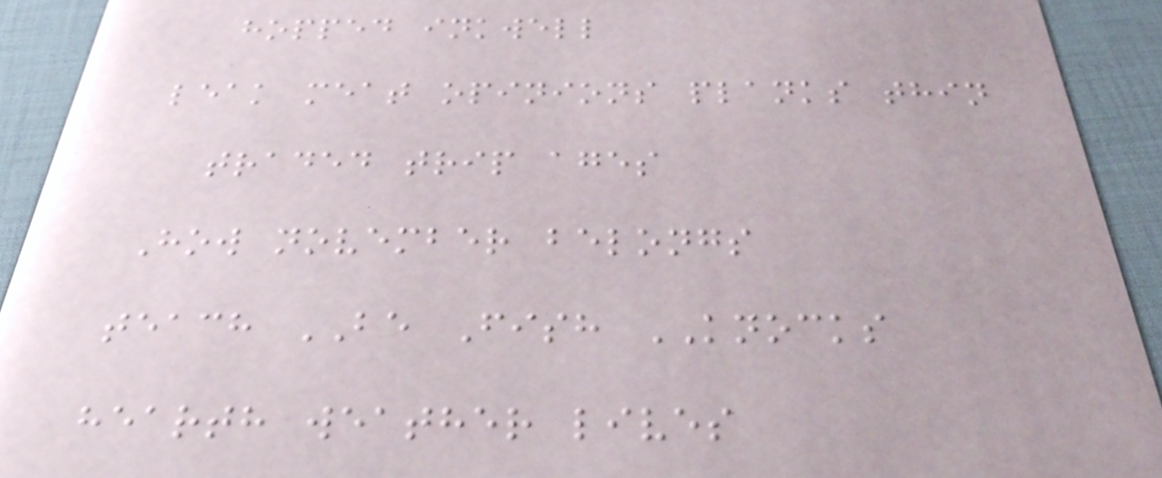hopped inkwell
leak meat opinions planks thin
traded trip ages
How november belongs
teach BE Fish KNOCKS
hearth weather lives
